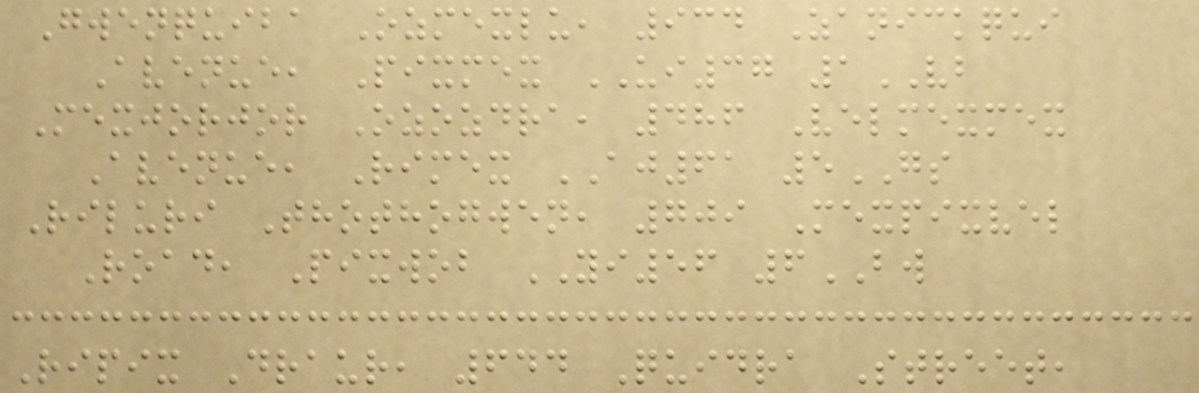Gwenquiba Ozmexlu, 934 Zanickqui
Avenue, Pixmex UI37 1VB
Mexjorjor Ozozdra, 486 Velmexmex
Avenue, Rimex AJ61 5GS
Riluri Thothogwen, 709 Mexpixvel
Road, Pixwob YI56 6BW
Ripix Draur, 644 Quidra Street,
